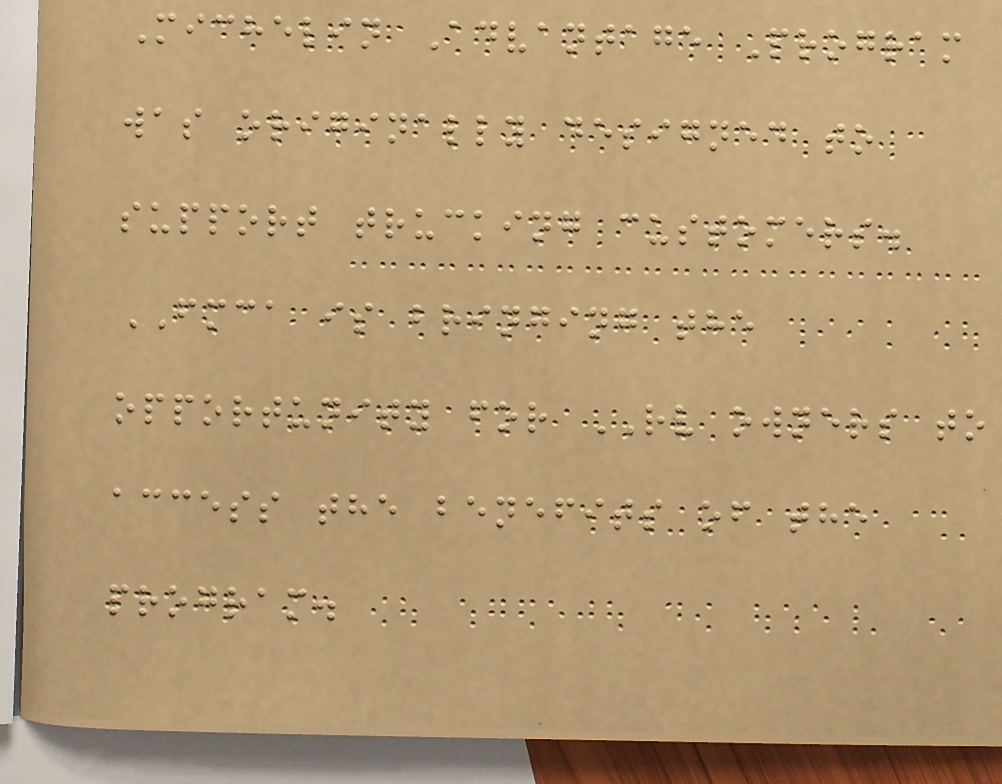Michelin Advantage Program
was originally designed to
support trucking customers.
FMCA is bringing the
opportunity for RV owners to
access the benefits of the
program.
